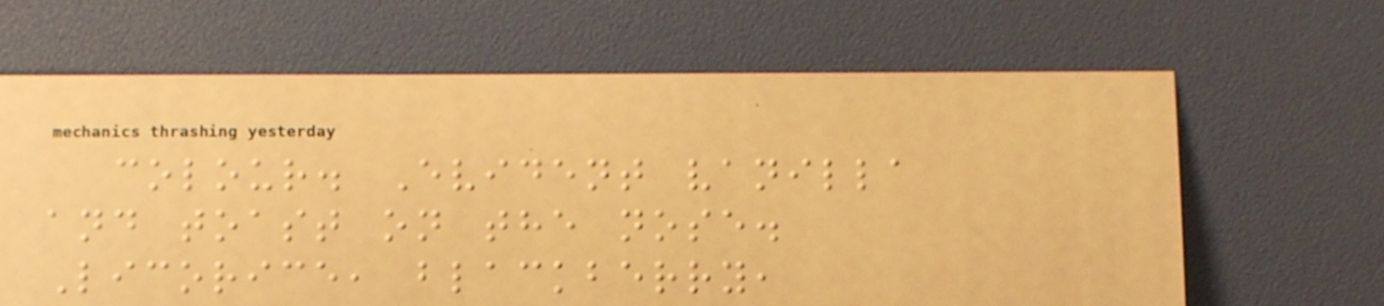colour. Evident vanilla
and toast on the nose.
Licorice, blackberry,
